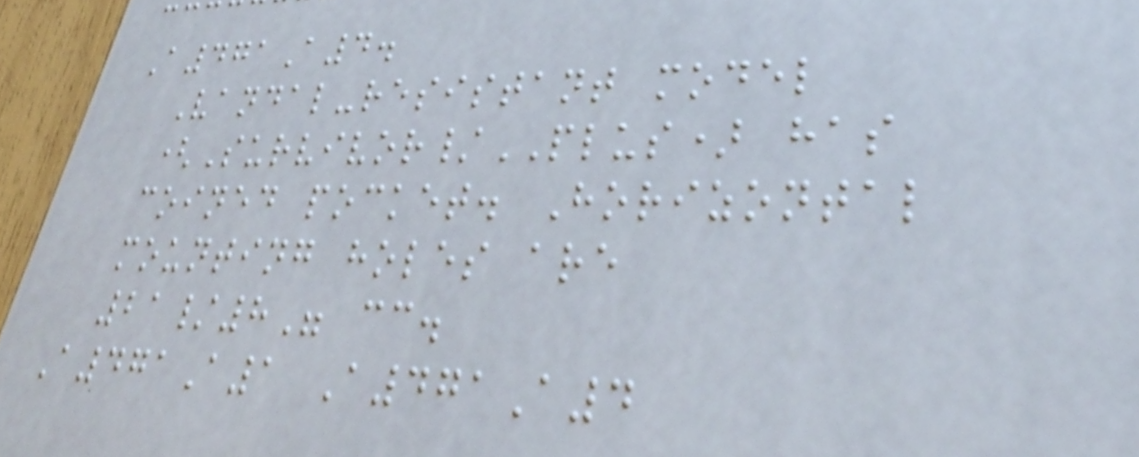A471A4.
Vandal-resistant model
(Survivor/PLUS) has
coined pocket. Horizontal
mounting holes are
21/8" cc.
A471A1 A471A4
